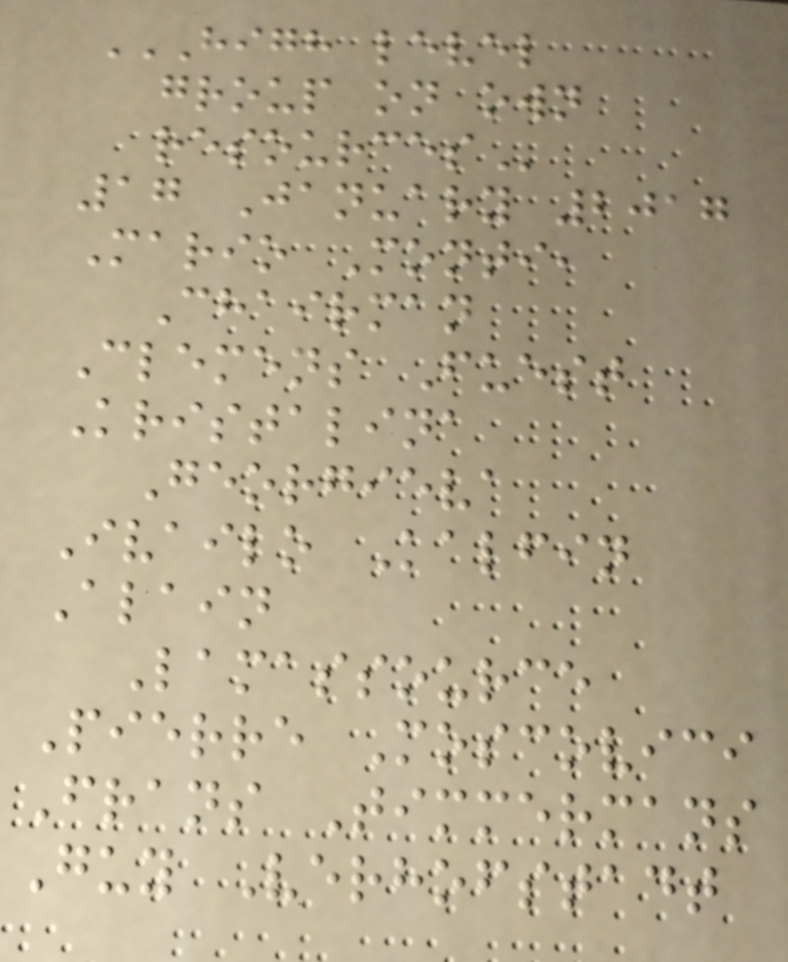HIGH LEVEL
GROUP ON OWN
RESOURCES
17 January 2017
Mario Monti,
Chairman
Clemens Fuest
Kristalina
Georgieva
Ivailo Kalfin
Alain
Lamassource
Pierre Moscovici
Frans Timmermans
Guy Verhofstadt
